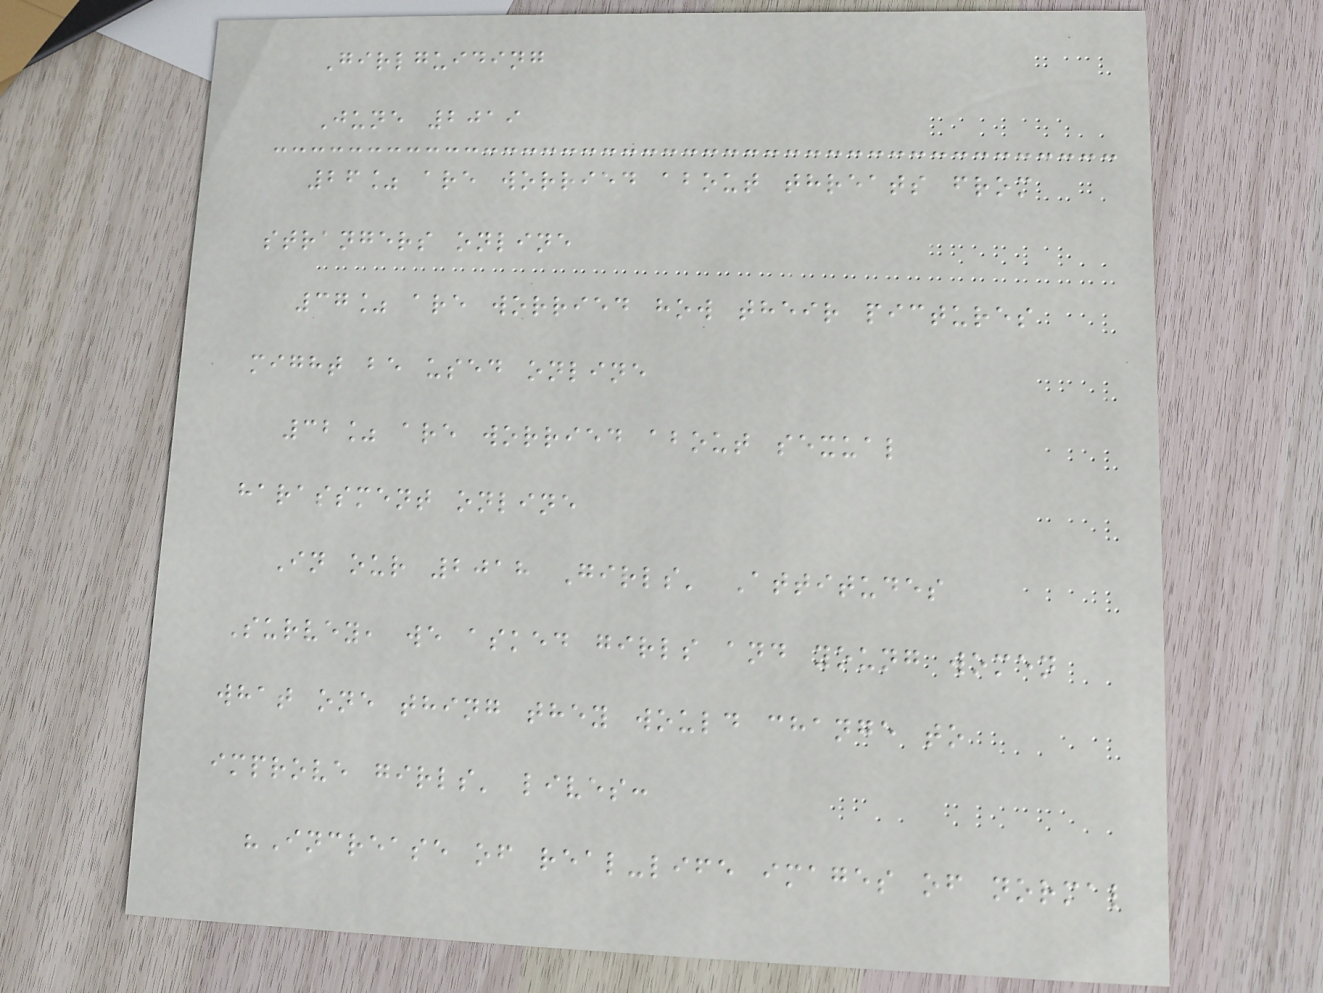Girlguiding
June 2019
26% are worried about threats from
strangers online
37% are worried how their pictures
might be used online
32% are worried about sexual
harassment online
In our 2018 Girls' Attitudes
Survey, we asked girls and young women
what one thing they would change to
improve girls' lives:
"Increase of real-life images of normal
